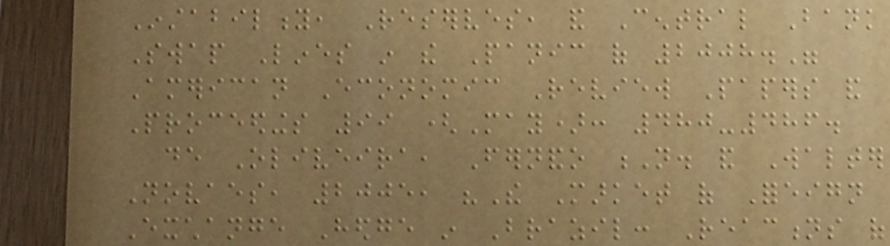Instability, Reserves, and Central Bank
Swap Lines in the Panic of 2008."
American Economic Review Papers and
Proceedings 99 (May): 480-486.
de Oliveira, Fernando N. and Walter
Novaes, 2005, "The Market of Foreign
Exchange Hedge in Brazil: Reactions of
